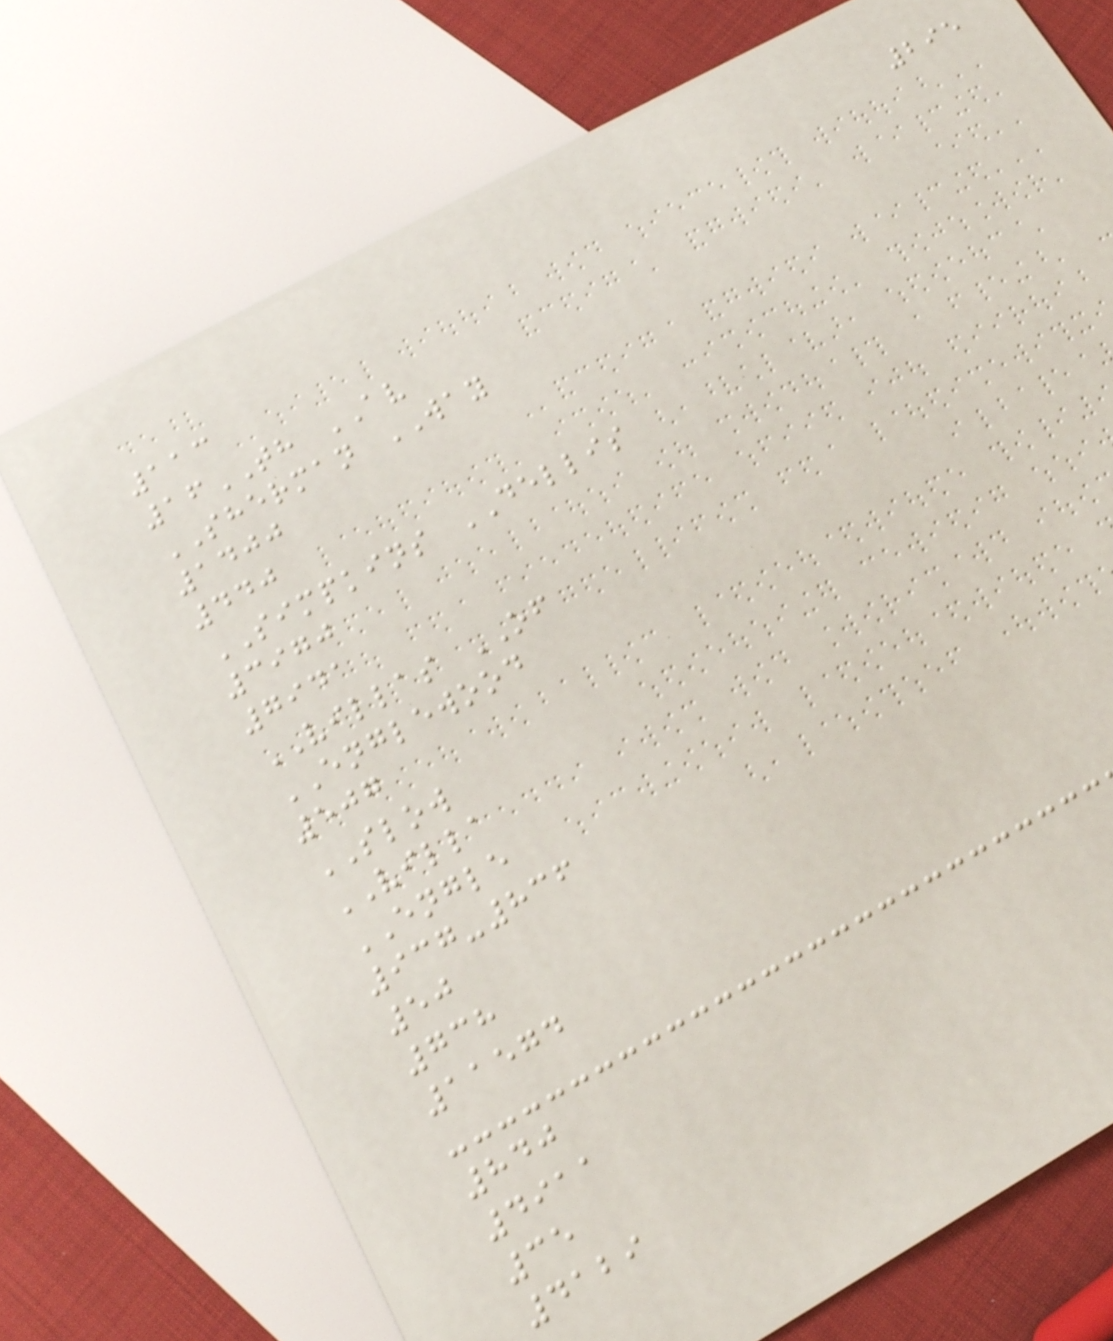295
113
16TH AV
SHERMAN WAY
1400
440
SIMPKINS DELLIS
3970
7941
VILLAS OF
ENGLEWOOD
507
SLOW
VILLA
ENGLE
937-836
50
738
11574
840
4911
35
4129
